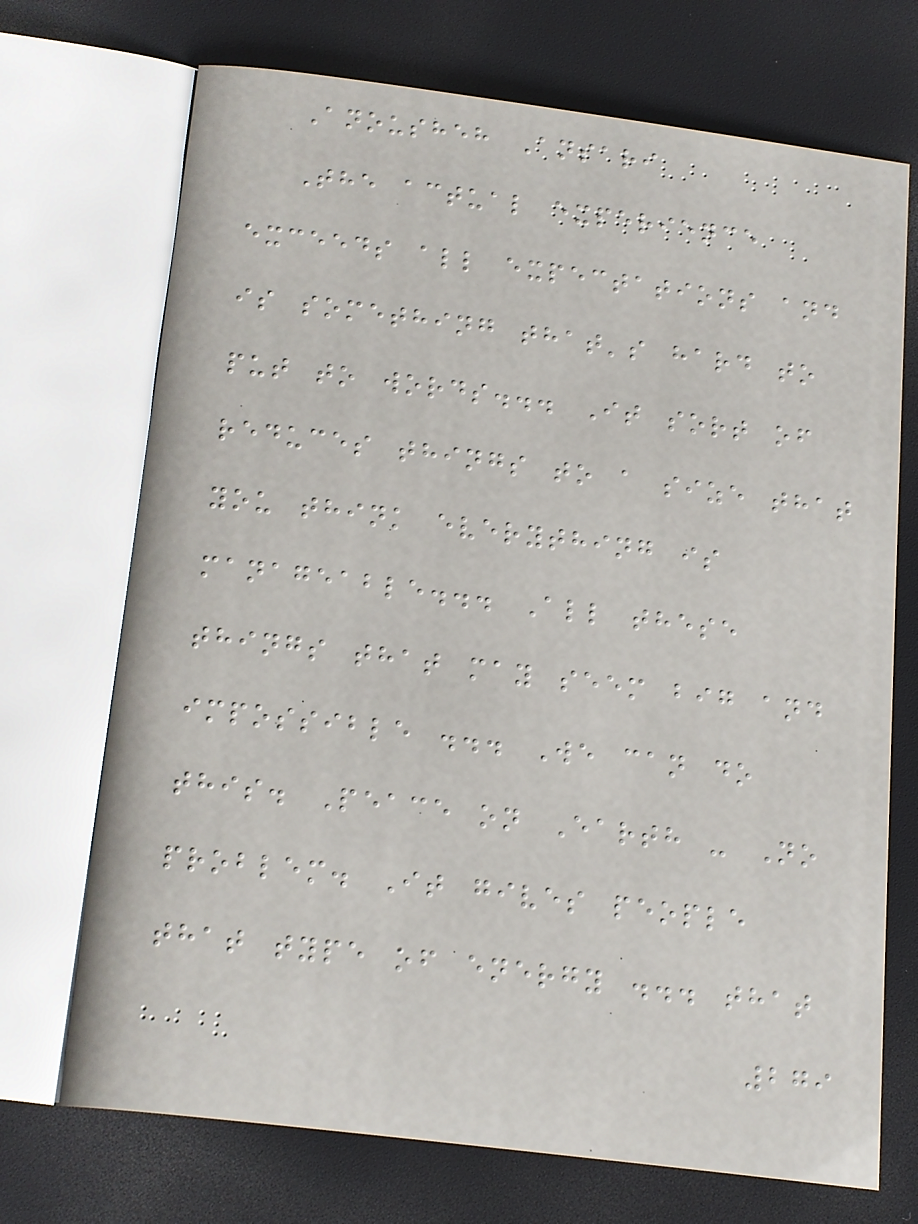Anousheh Ansari
The actual experience
exceeds all expectations and
is something that's hard to
put to words... It sort of
reduces things to a size that
you think everything is
manageable... All these
things that may seem big and
impossible ... We can do
this. Peace on Earth - No
problem. It gives people
that type of energy ... that
279
